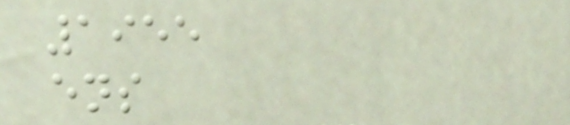1955
ens
